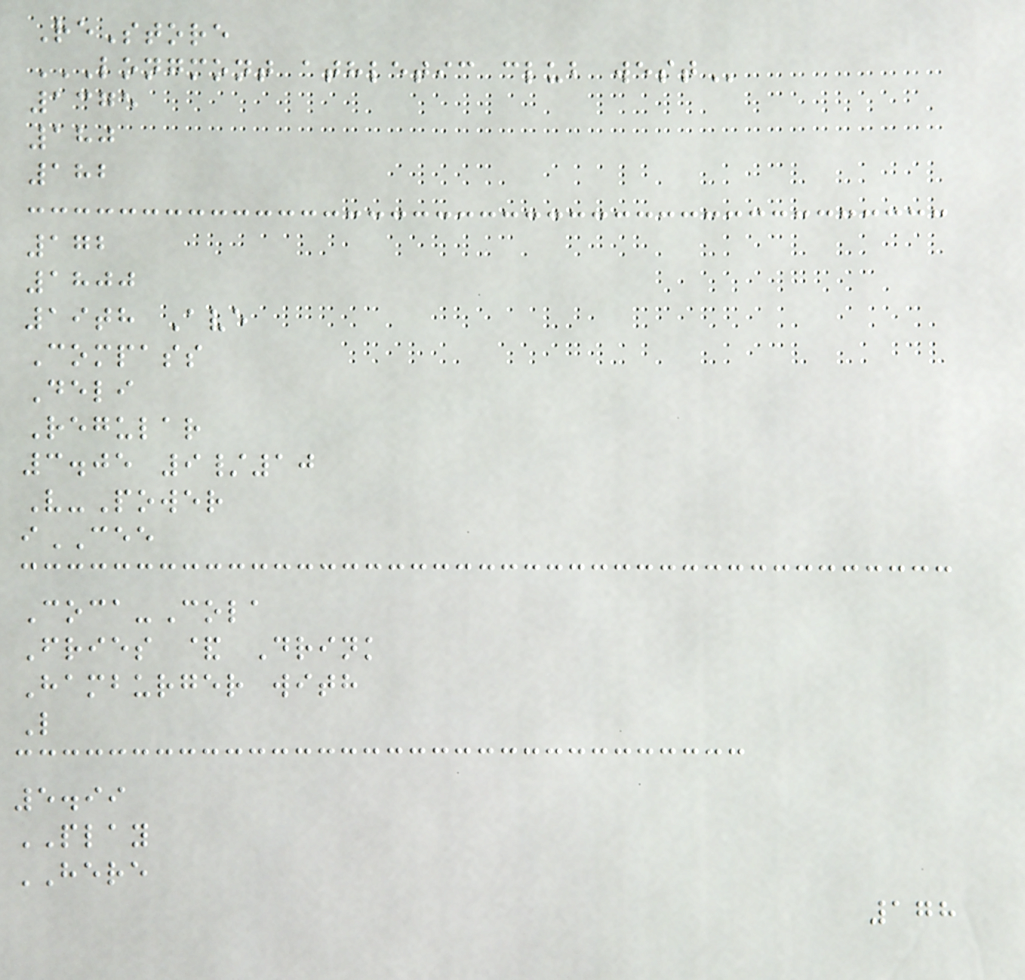ReStore
LONGMONT ATHLETIC CLUB WEST
1375
180
182
172
1800
19th Ave
Compass
Deli
Regular
3.05 9/10
V-Power
iCEE
Coca-Cola
Fries & Drink
Hamburger with
L
5.99
PLAY
HERE
178
